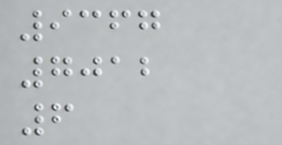9367
7012
6
